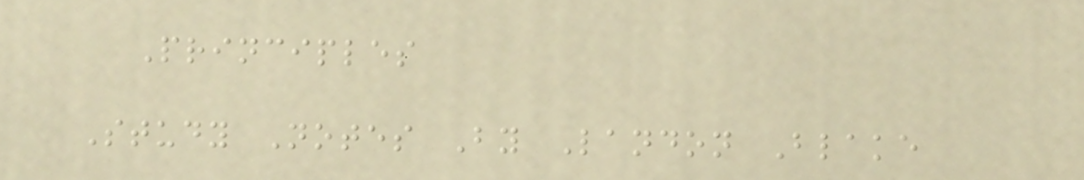Principles
Study Notes By Landon Blake
